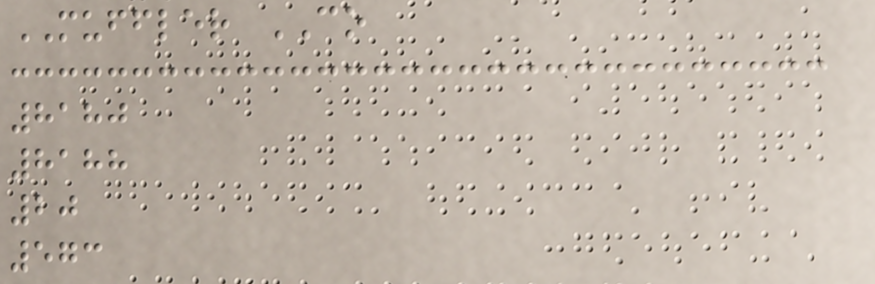MUFFLER CO
8180
8188
20
573
